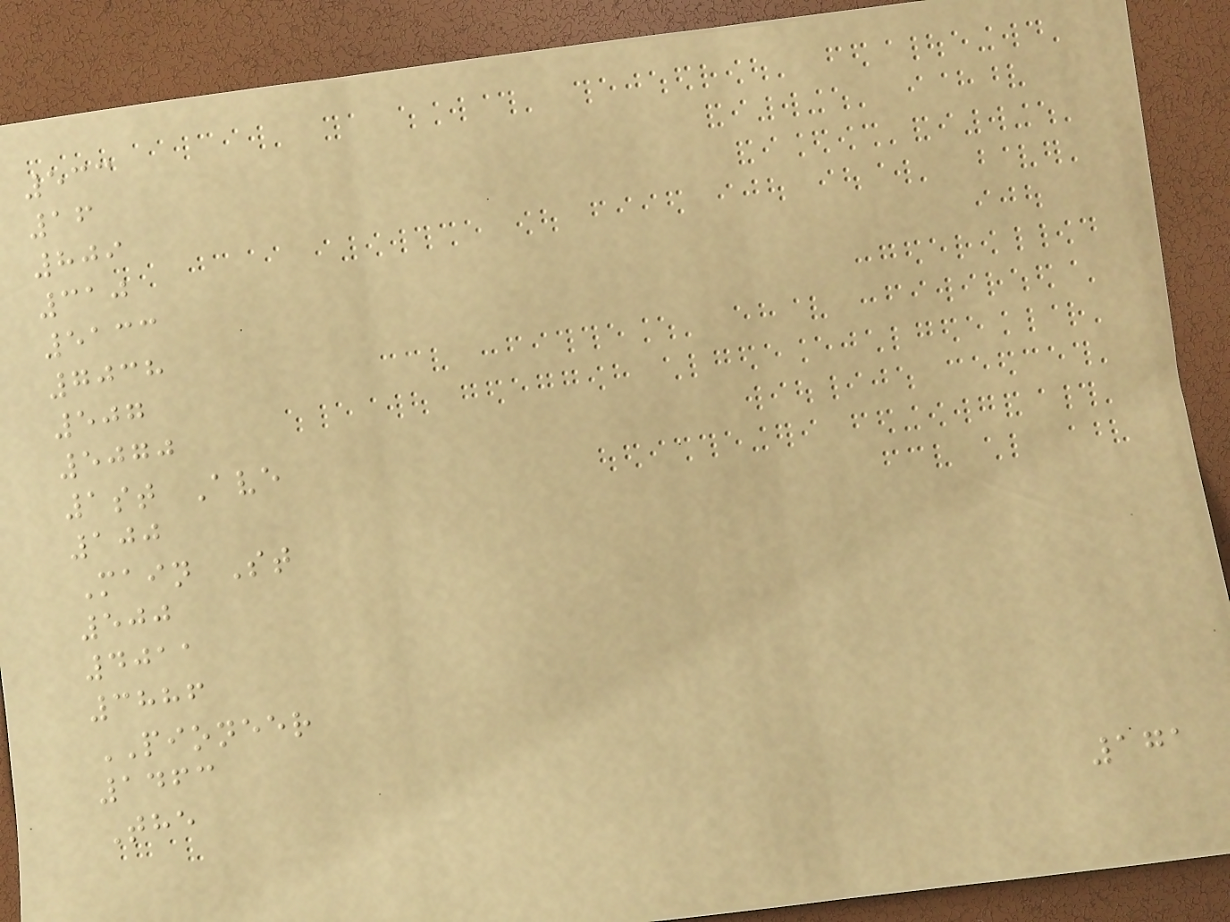533
16
809
310
5133
7038
507
5070
1st Ave
100
Main St
500
4011
3886
PIONEER
1463
The
171
